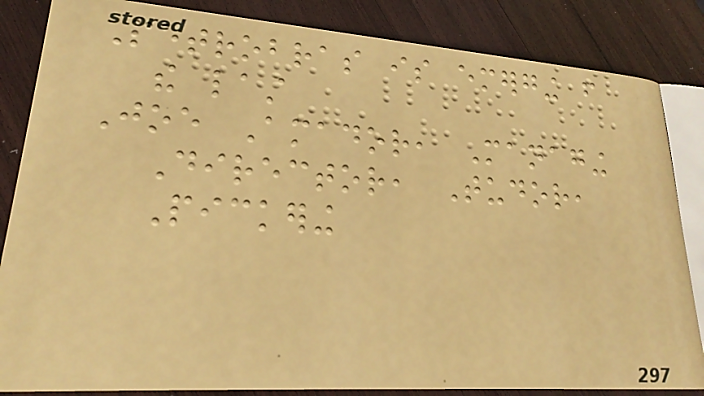Petrobras is emerging from
the last
Joe Amador, Managing
Director, Tudor,
Pickering
